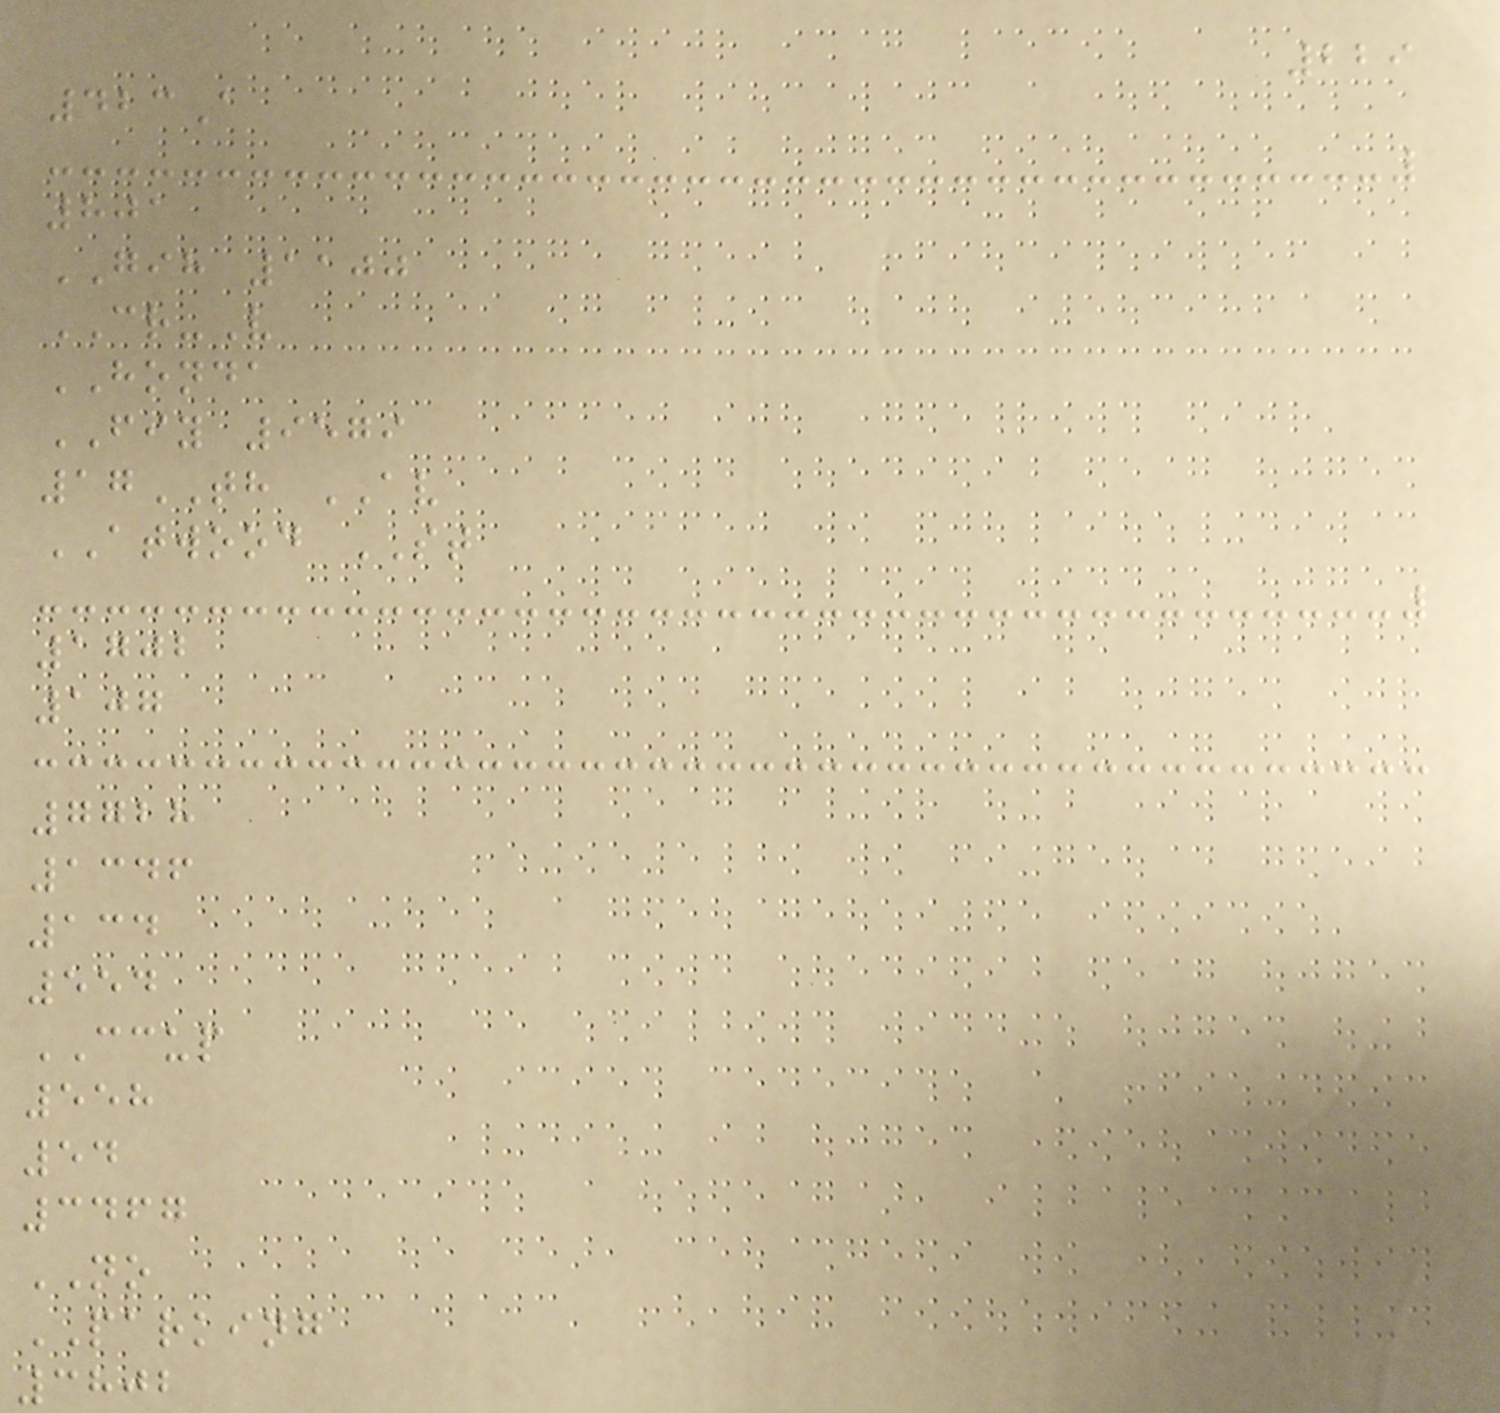229
423A
801
GIH 1100
CR-V
HONDA
FIY 9579
17TH AV
ATWOOD ST
1702
107
7728
1346
134
554
CCUP
558
54
3467
NO
PARKING
3802
